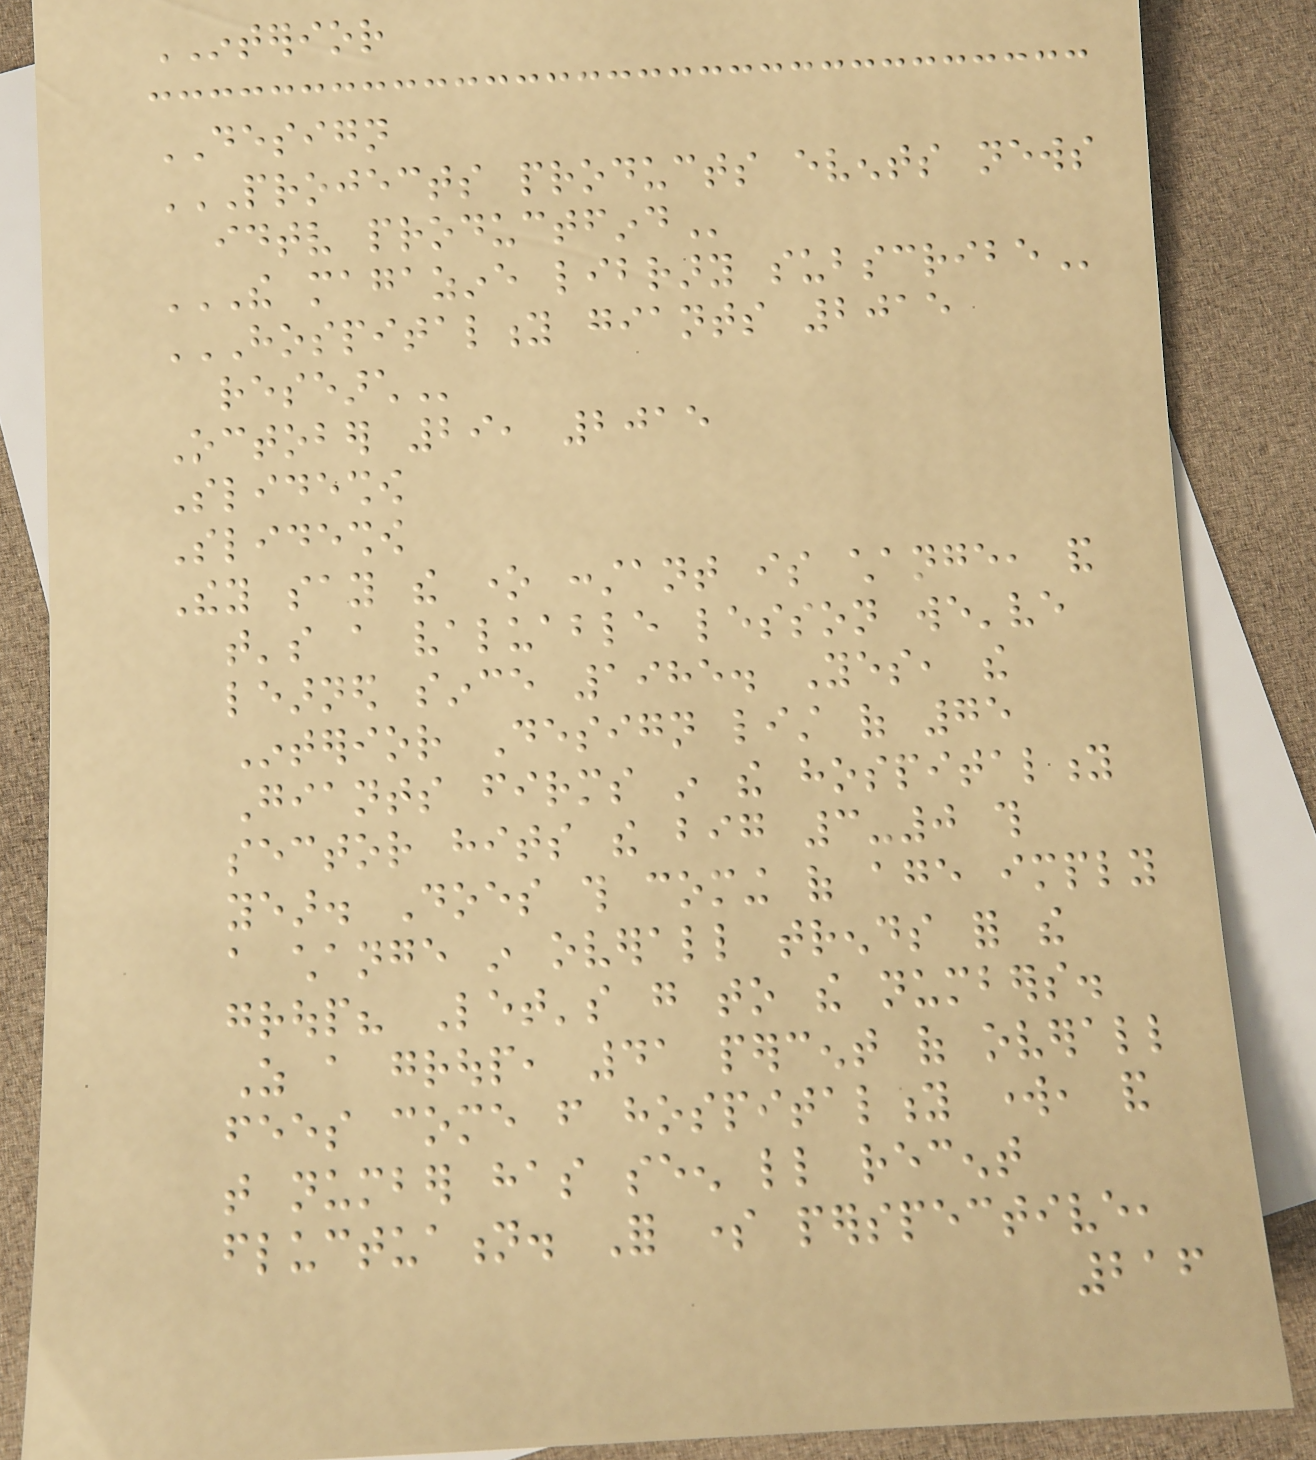INTERIOR
DESIGN
PROJECTS PRODUCTS EVENTS NEWS
IDTV PRODUCTFIND
THE MAGAZINE LIBRARY SUBSCRIBE
HOSPITALITY GIANTS 2015
RESEARCH
October 29, 2015
Slideshow
Slideshow
They say the one constant is change, and
that's a valuable lesson we've
learned since 1985. Yes, the
Interior Design list of 75
Giants firms in the hospitality
sector hits the big 3-0 this
year. Does this coming of age imply
a change in overall trends for the
group? Let's go to the numbers.
As a group, 41 percent of overall
fees come from hospitality work, and
that number has seen little recent
fluctuation. For some perspective,
216
